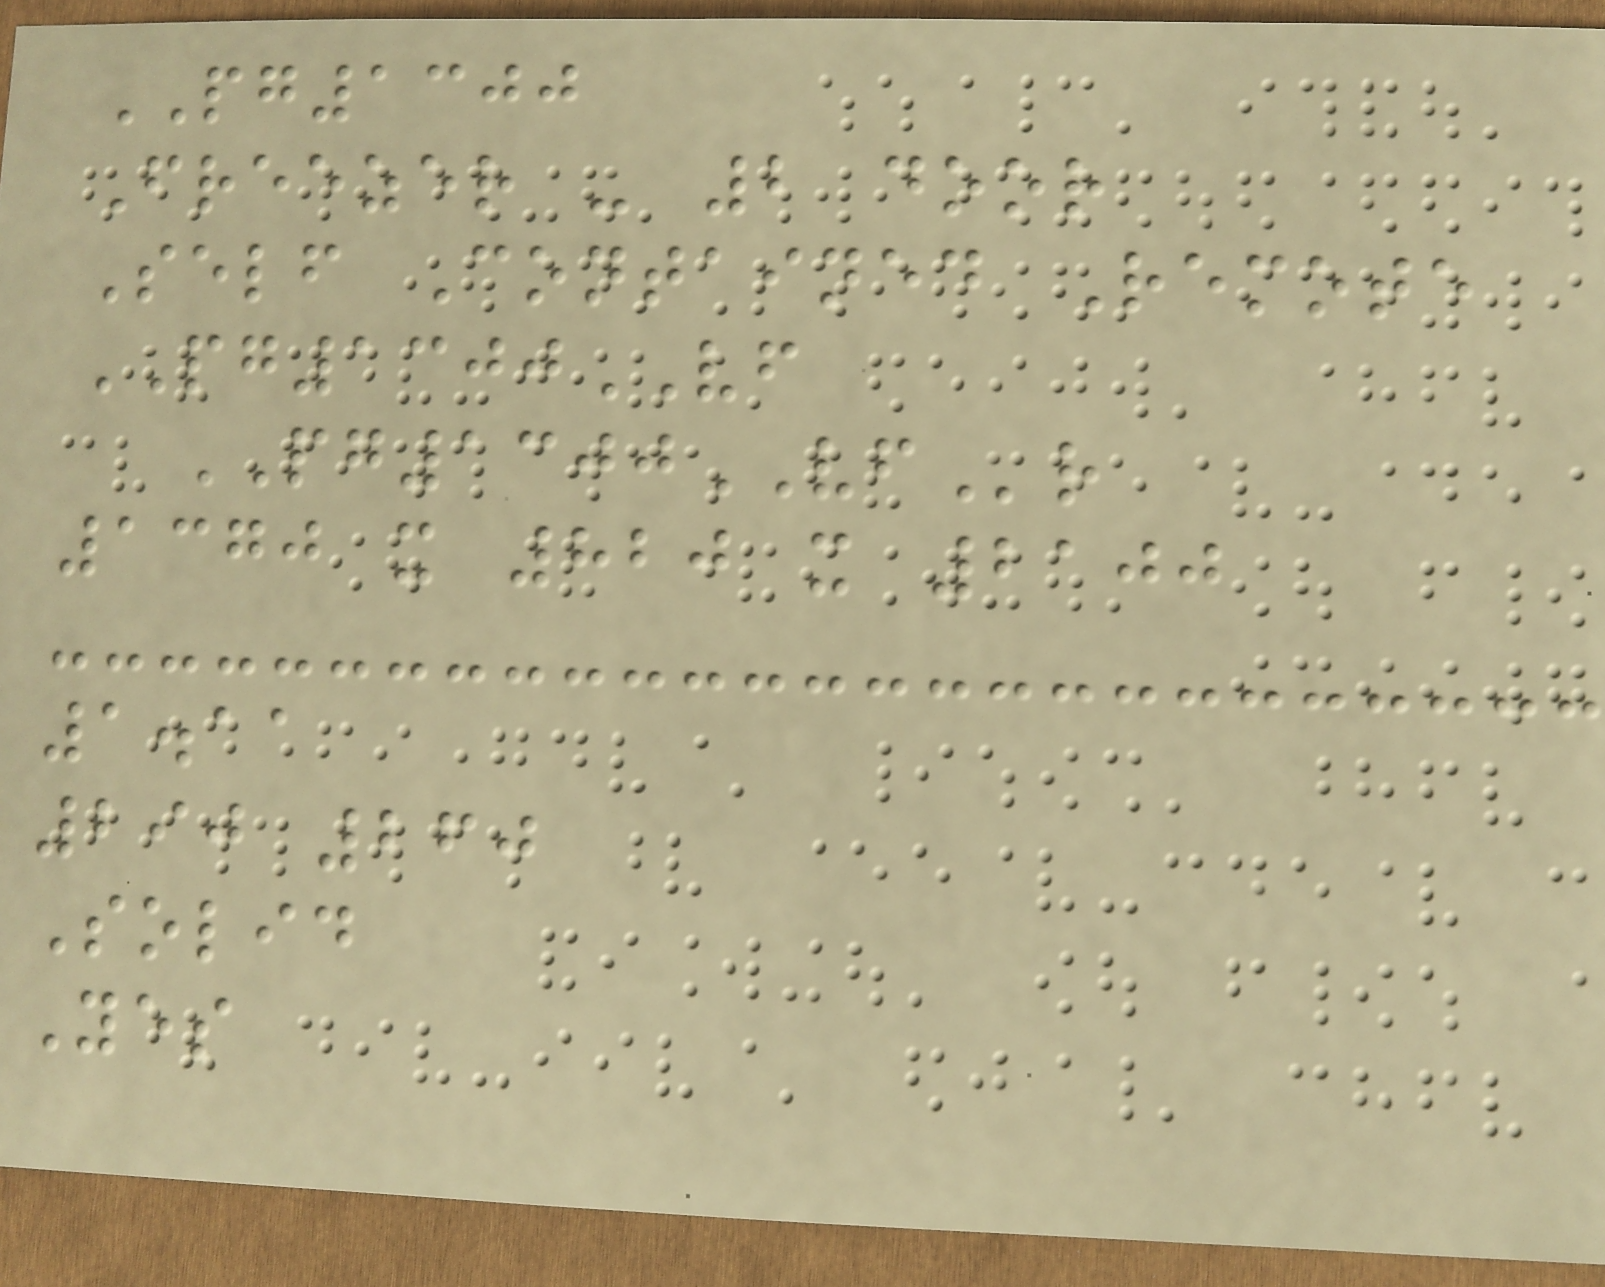PG1300
Freezer - 2 door
Self Contained Remote
PG1300VF
PG1300VFr
1370 x 820 x 2100
1.11
290 260
Solid
Yes
